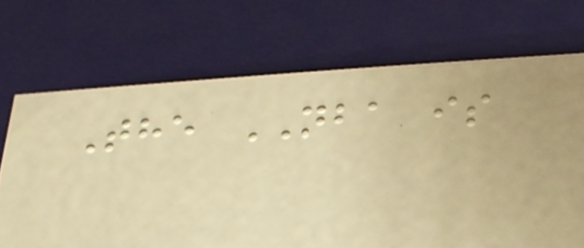The NBA is
